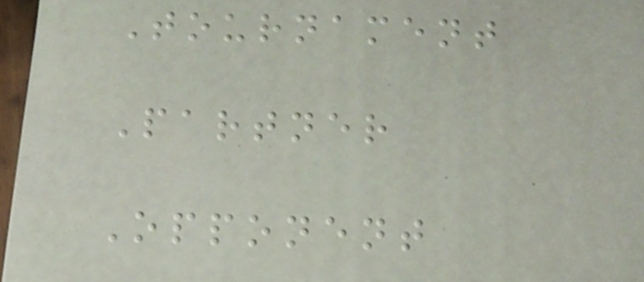Tournament
Partner
Opponent
